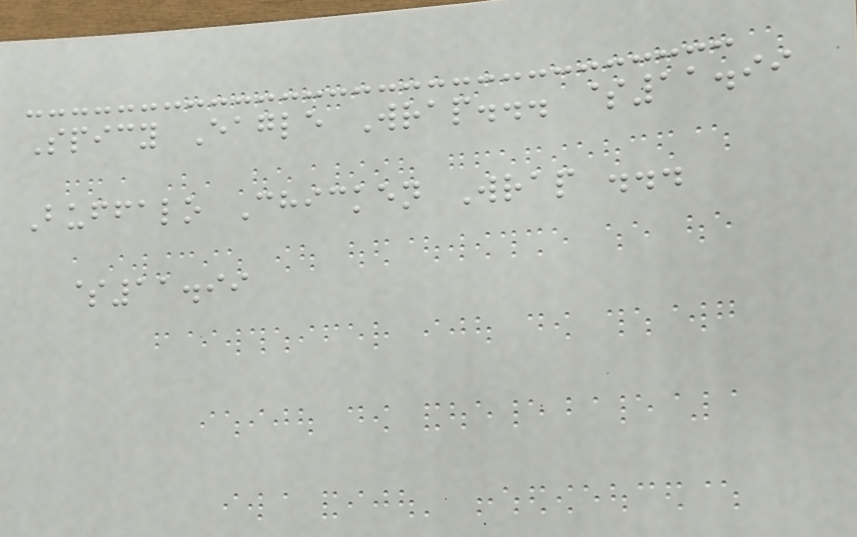Spicy Eagle Wrap... $11.99
Buffalo Chicken Wrap ...
$11.99
